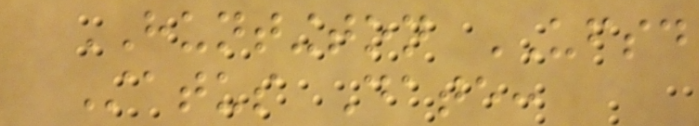HUNTINGTON UFSD
Status Date:
